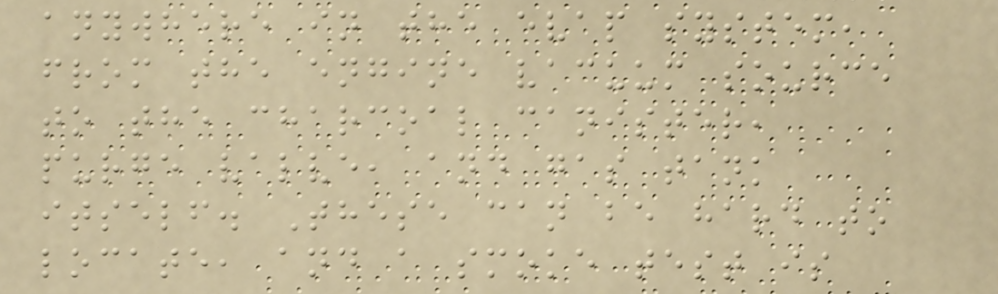anywhere in the evap system,
from the engine vacuum source
to the charcoal canister,
purge valve, and gas tank
itself. These can be hard to
locate, and a smoke test is
